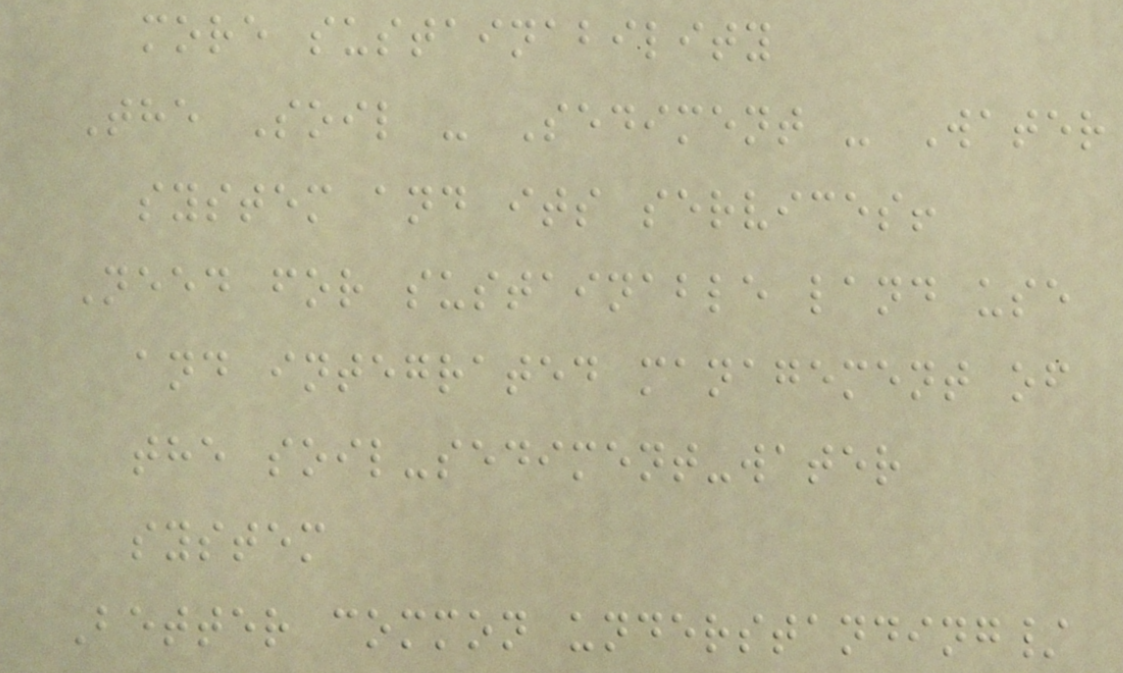more sustainability
The Soil - Sediment - Water
system and its services!
Need for sustainable land use
and integrated management of
the soil-sediment-water
system
Better common understanding/
